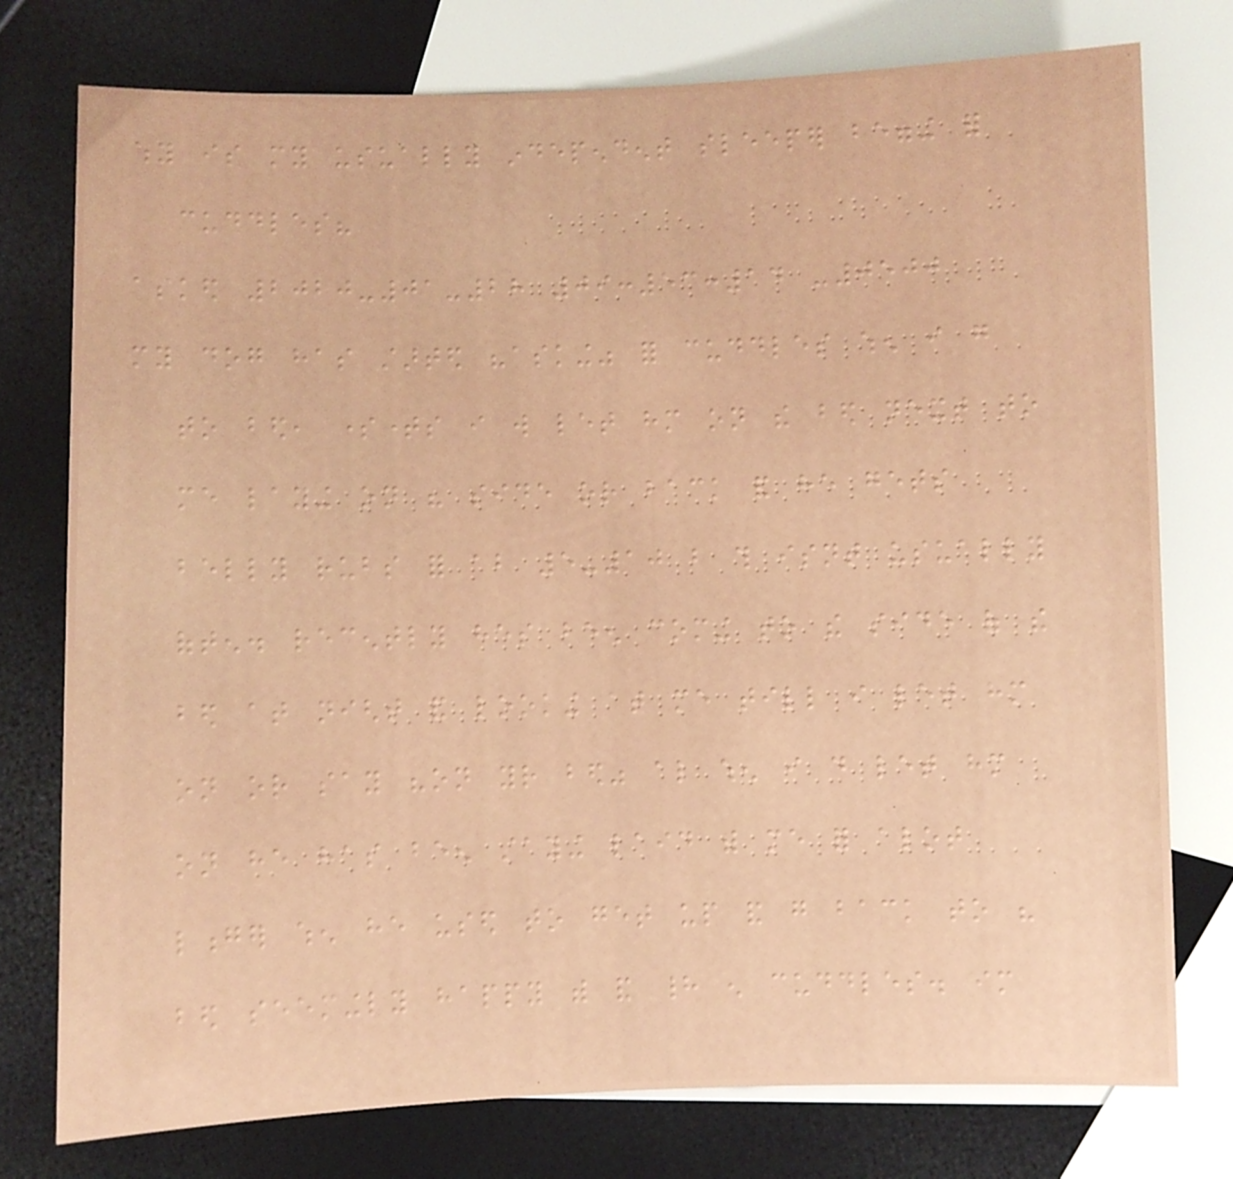why is my usually independent sleeper begging for
cuddles?
asked 2020-01-28 09:53:14 -0500
my dog has started "asking" for cuddles when i go
to bed, sometimes i will let him on the bed next to
me laying on his side or back and he gets
belly rubs for about 5-10 but this isnt usually
often. recently hes been coming to the side of the
bed at night and looking at me till i let him
on or say "on your bed" also when i do let him
on he has been staying laid with me for alot
longer when he used to get up and go back to his
bed seemingly happy with and had enough cuddles. im
